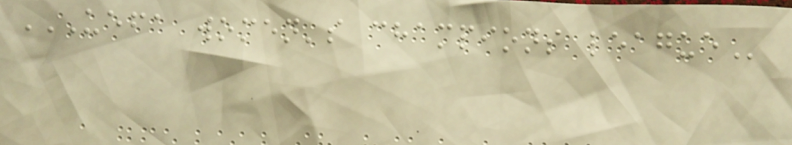UEFA WOMEN'S CHAMPIONS LEAGUE
